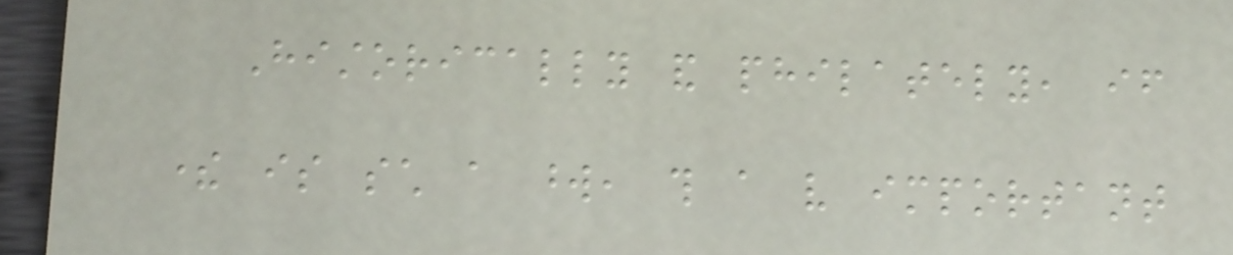Historically and philately, if
there is such a word, this a very important
